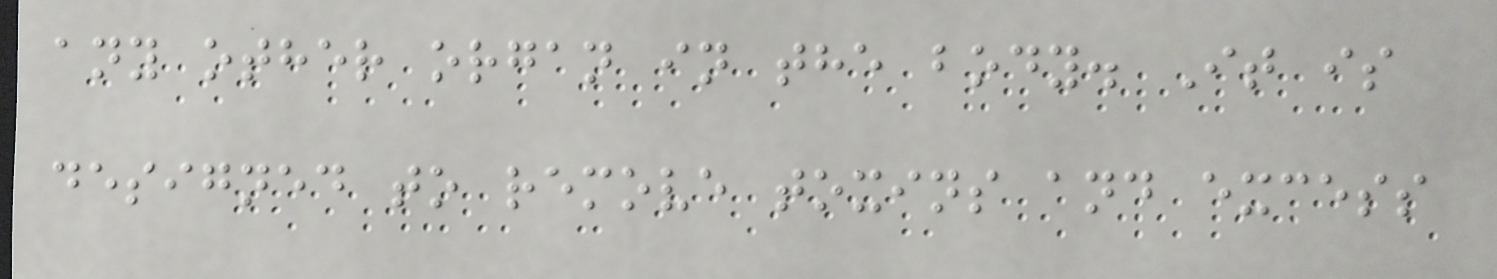any other organ in the body. It is
designed to remove toxins and excess
